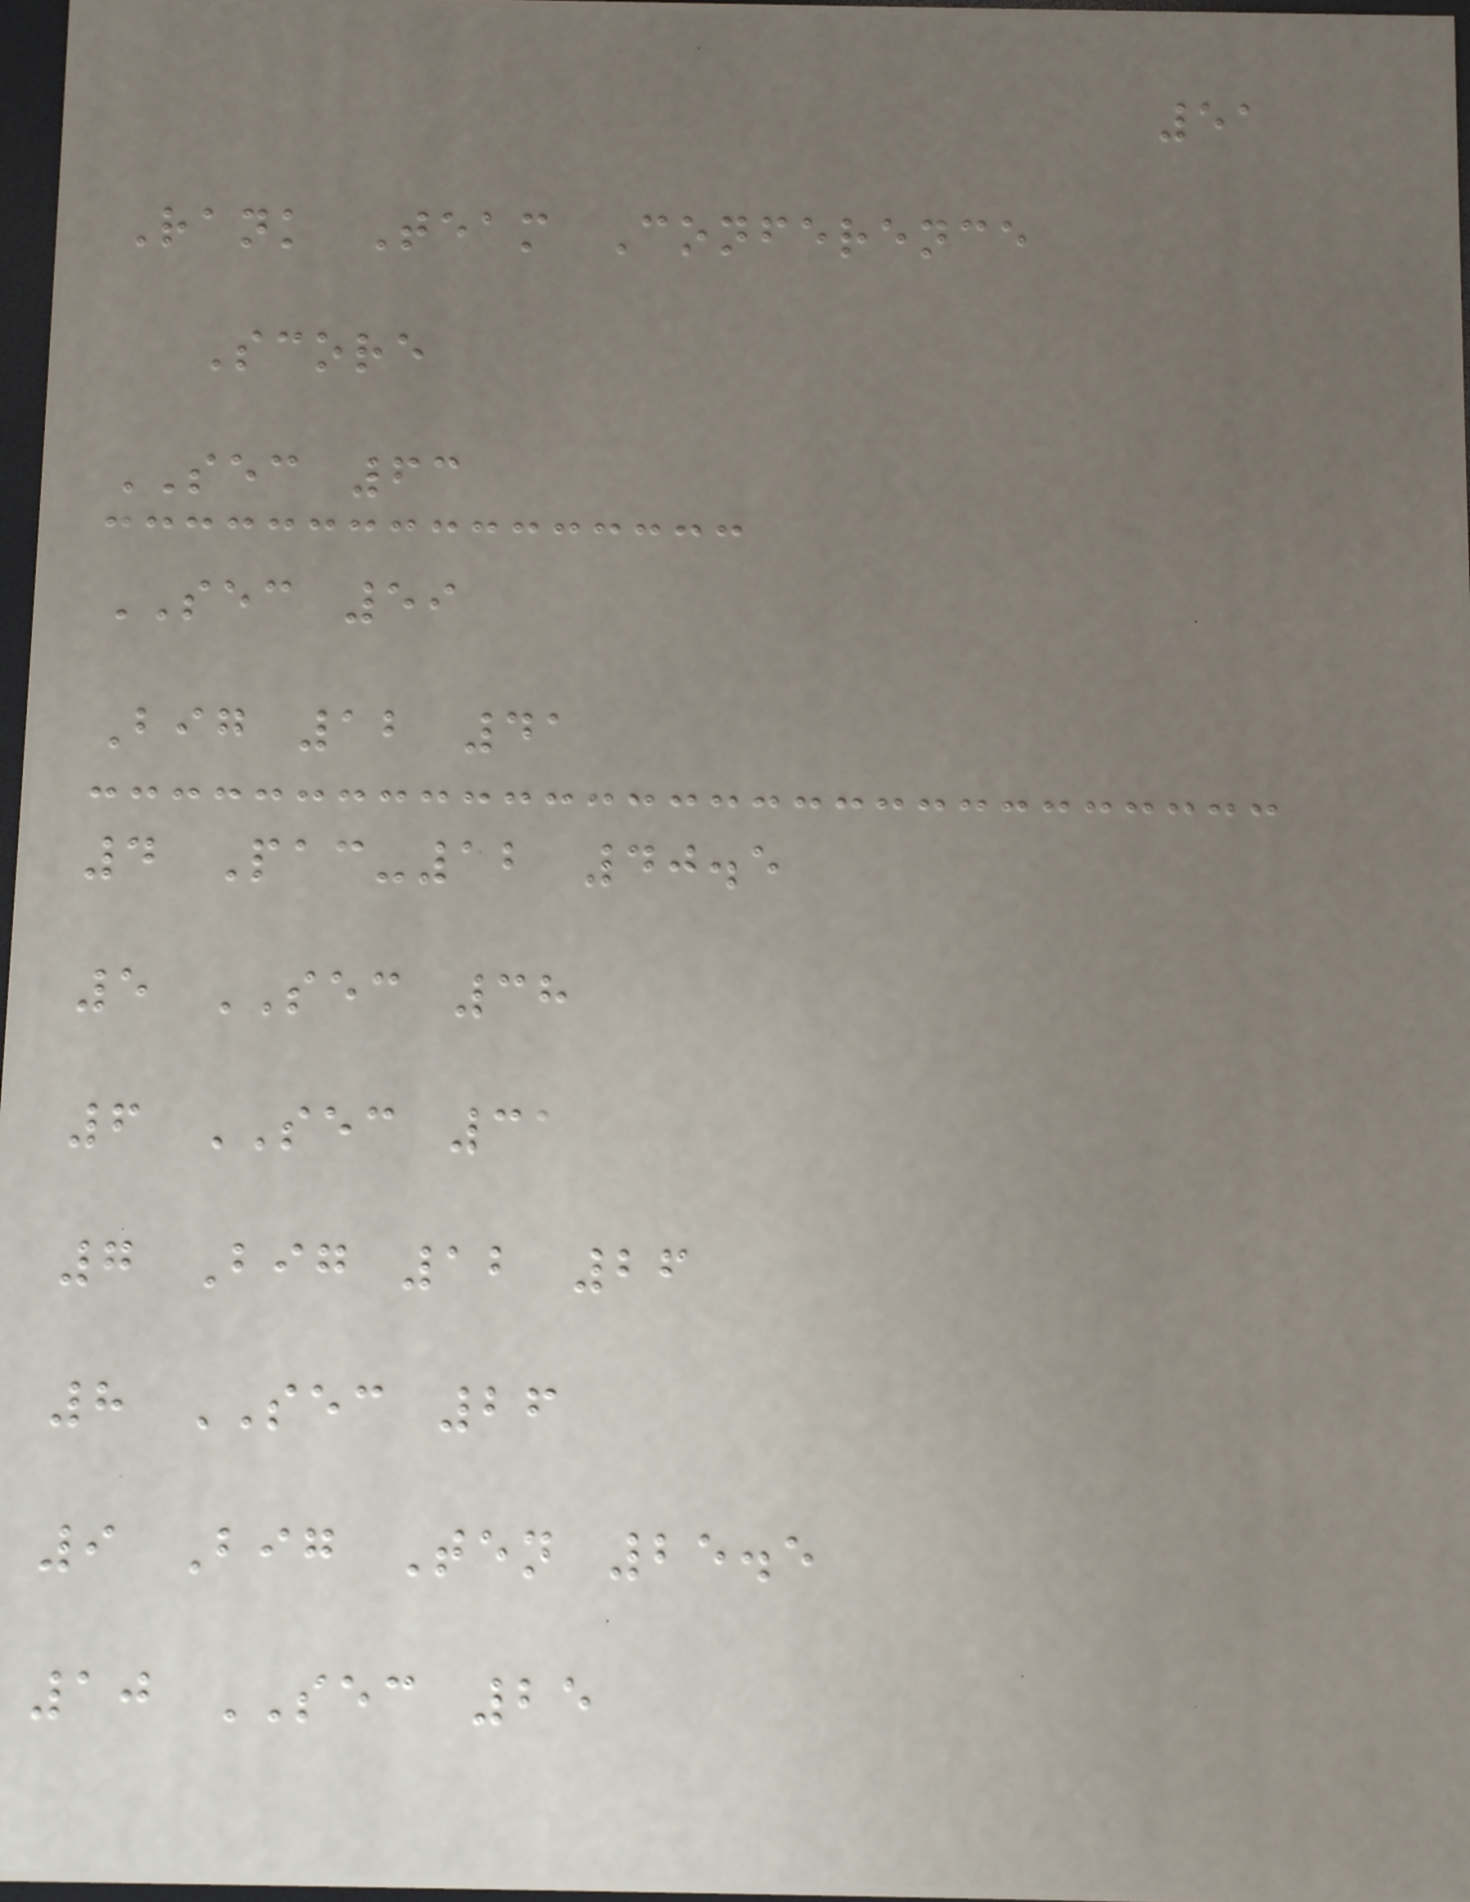51
Rank Team Conference
Score
SEC 63
SEC 59
Big 12 41
4 Pac-12 40.5
5 SEC 38
6 SEC 31
7 Big 12 26
8 SEC 26
9 Big Ten 25.5
10 SEC 25
